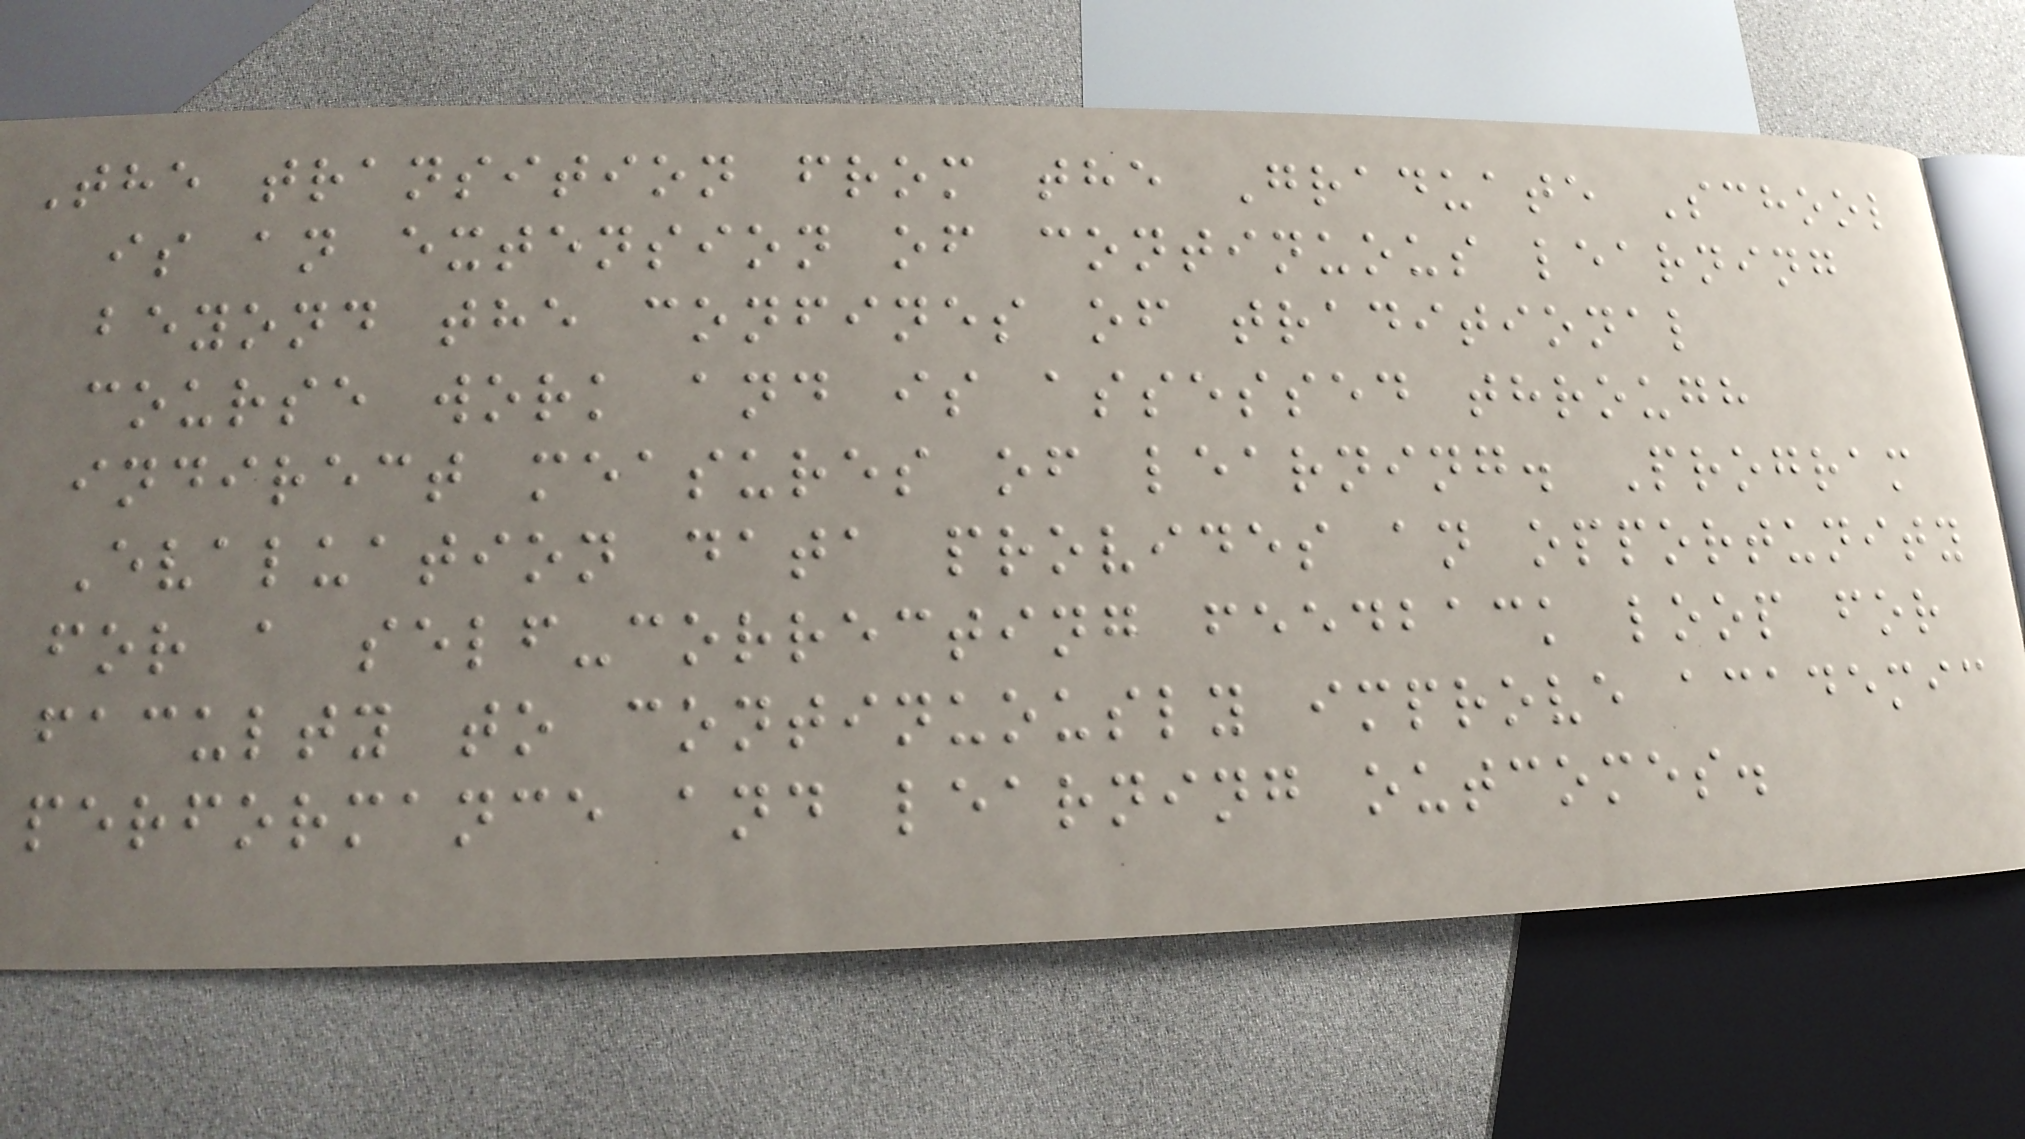The transition from the Graduate School
is an extension of continuous learning
beyond the confines of traditional
course work and is assessed through
indirect measures of learning. Program
Evaluation data provides an opportunity
for a self-correcting feedback loop for
faculty to continuously improve academic
performance and learning outcomes.
